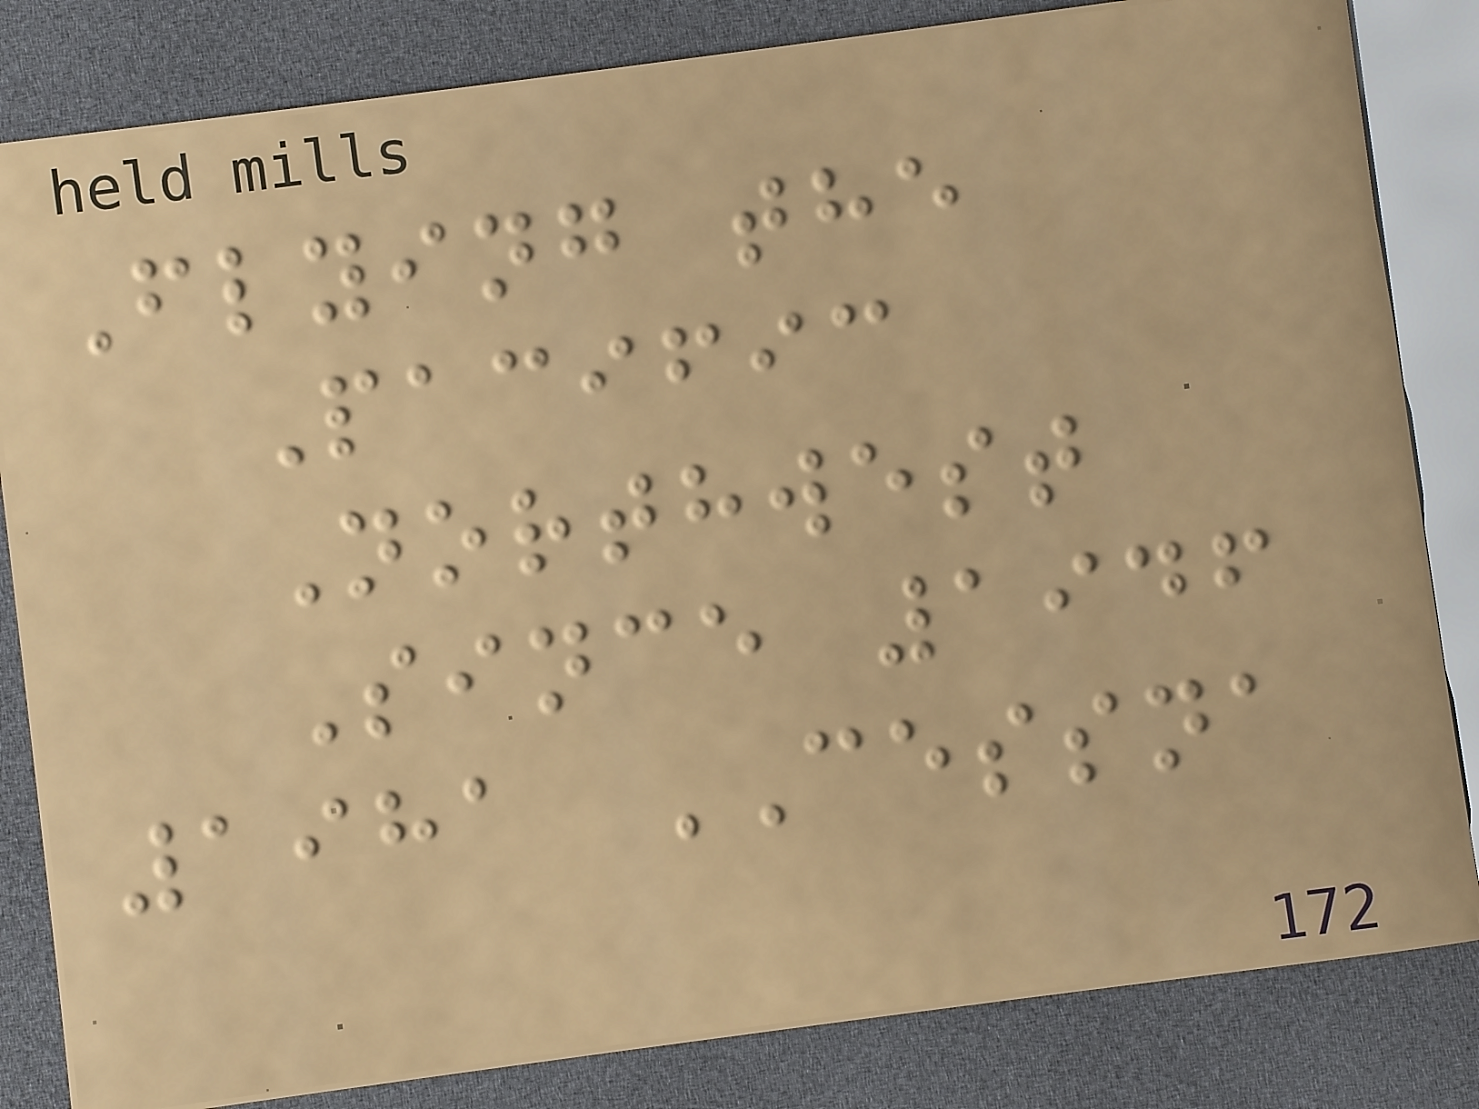Flying the
Pacific
Northwest
Since 1946
1981 CESSNA
